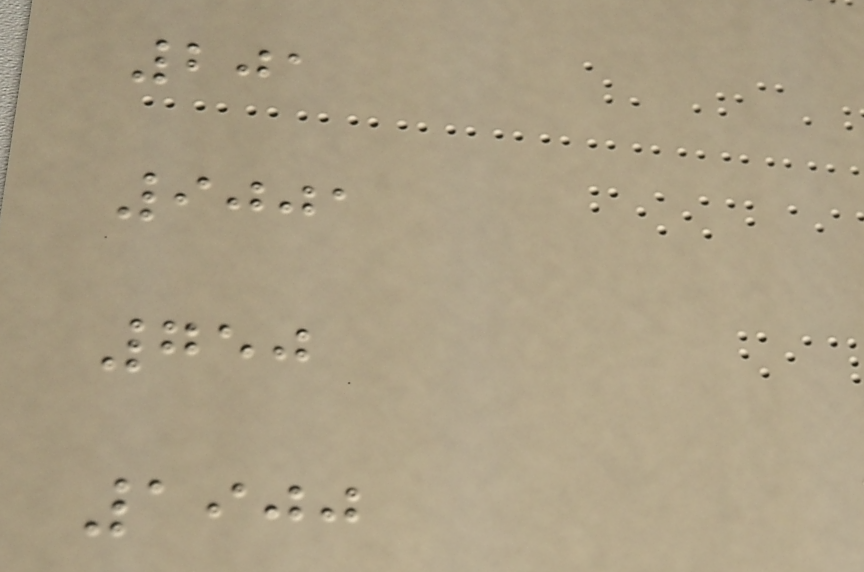201
9001
750
1900
